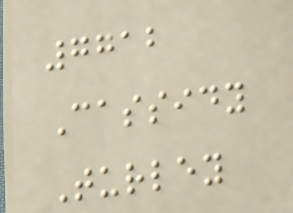7712
Cassidy
Turley
